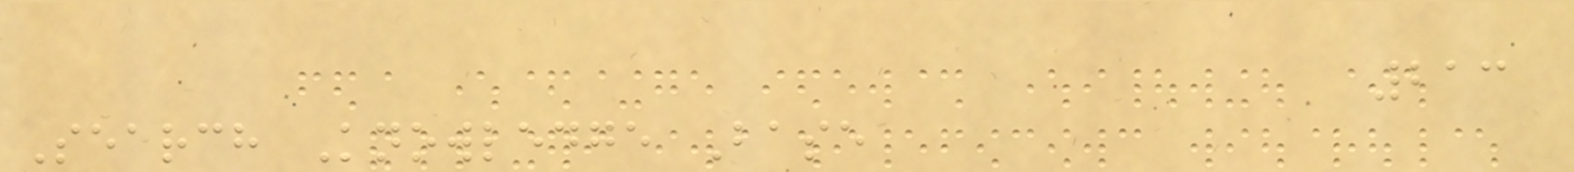213
Search Knowledge Base
